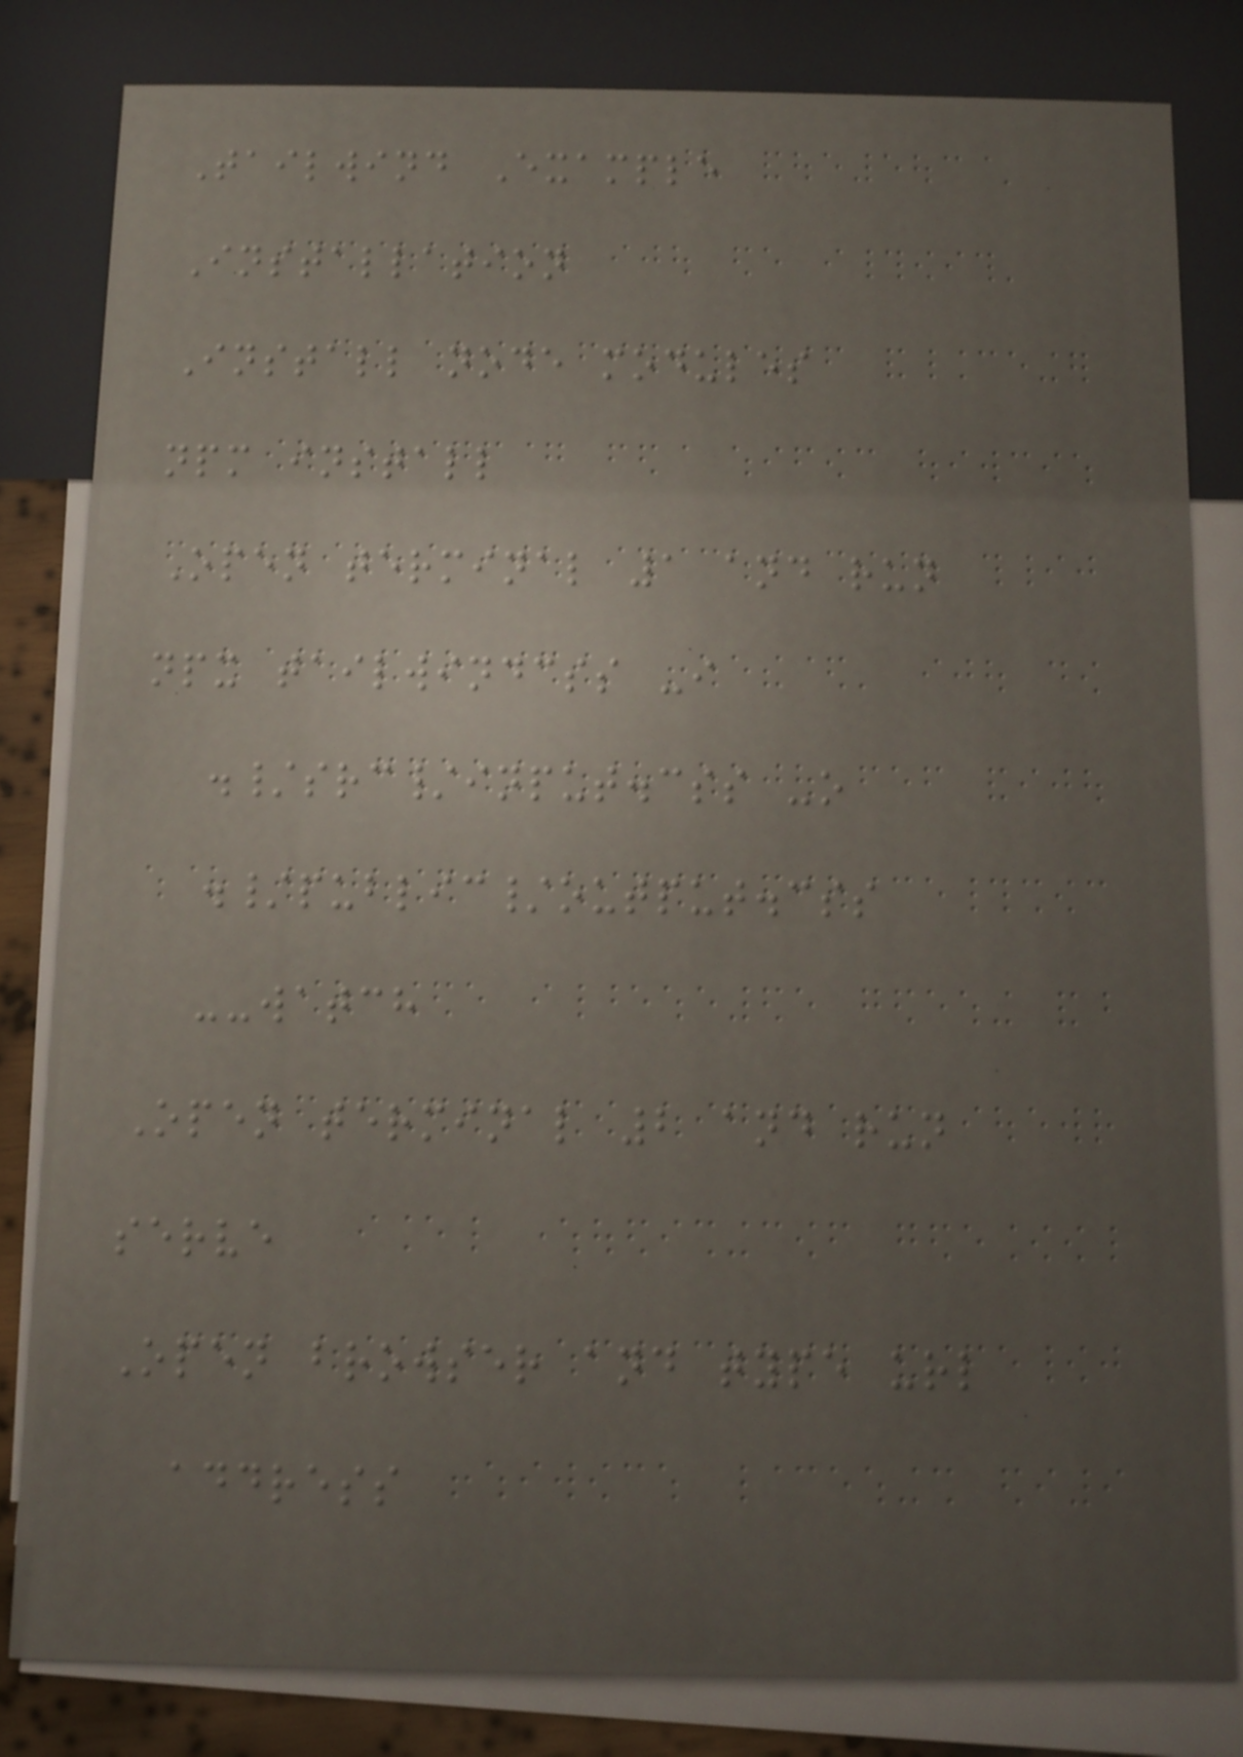Tailwind Example
Installation
Install node modules
npm install
Open terminal 1 and run
npx tailwindcss -i
./src/input.css -o
./public/output.css
--watch
Open terminal 2 and run
serve
Open browser and type url
address
